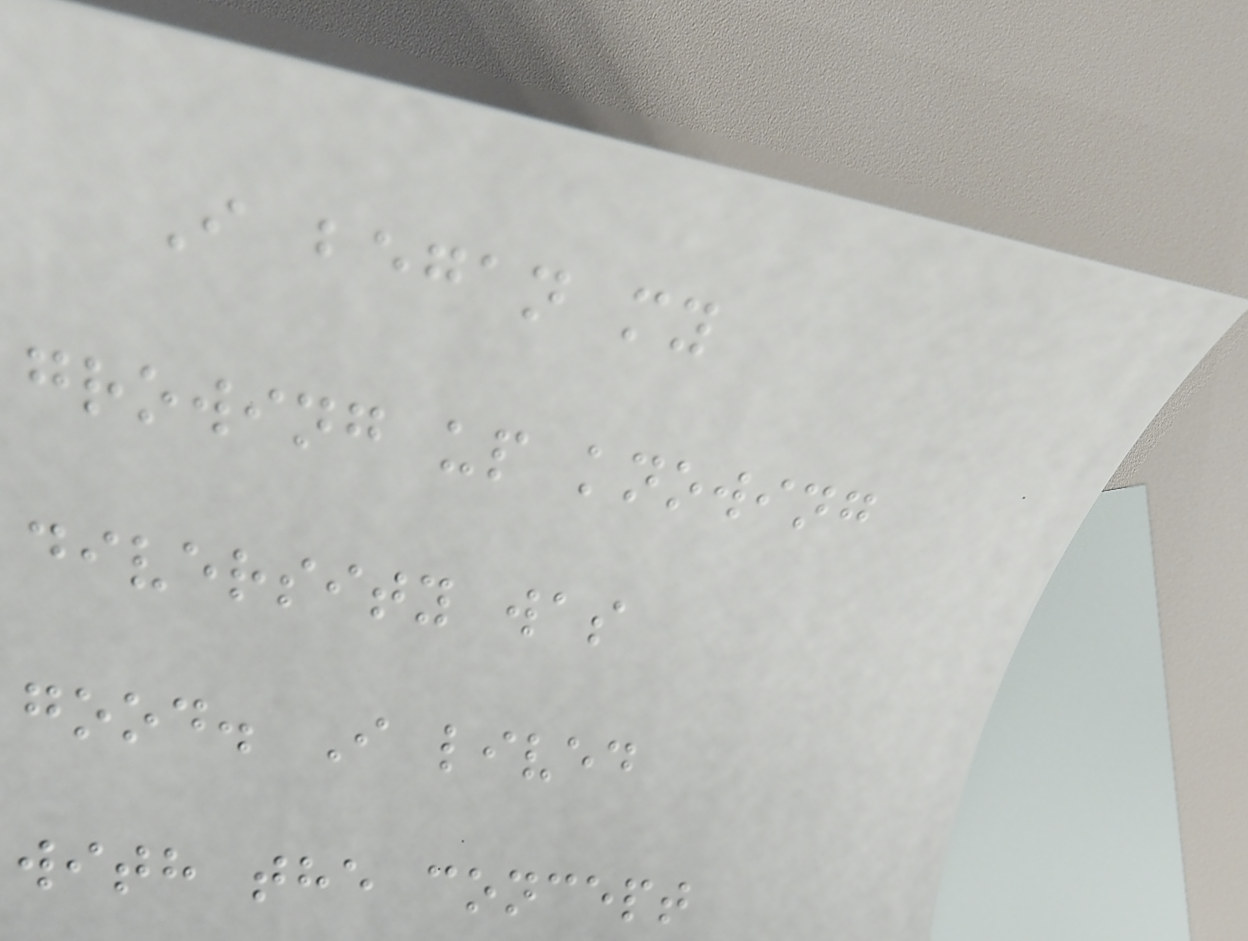I began my
growing up knowing
diversity was
good. I lived
with the concept
